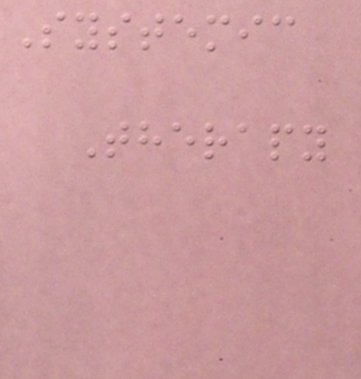Systemic
Therapy
